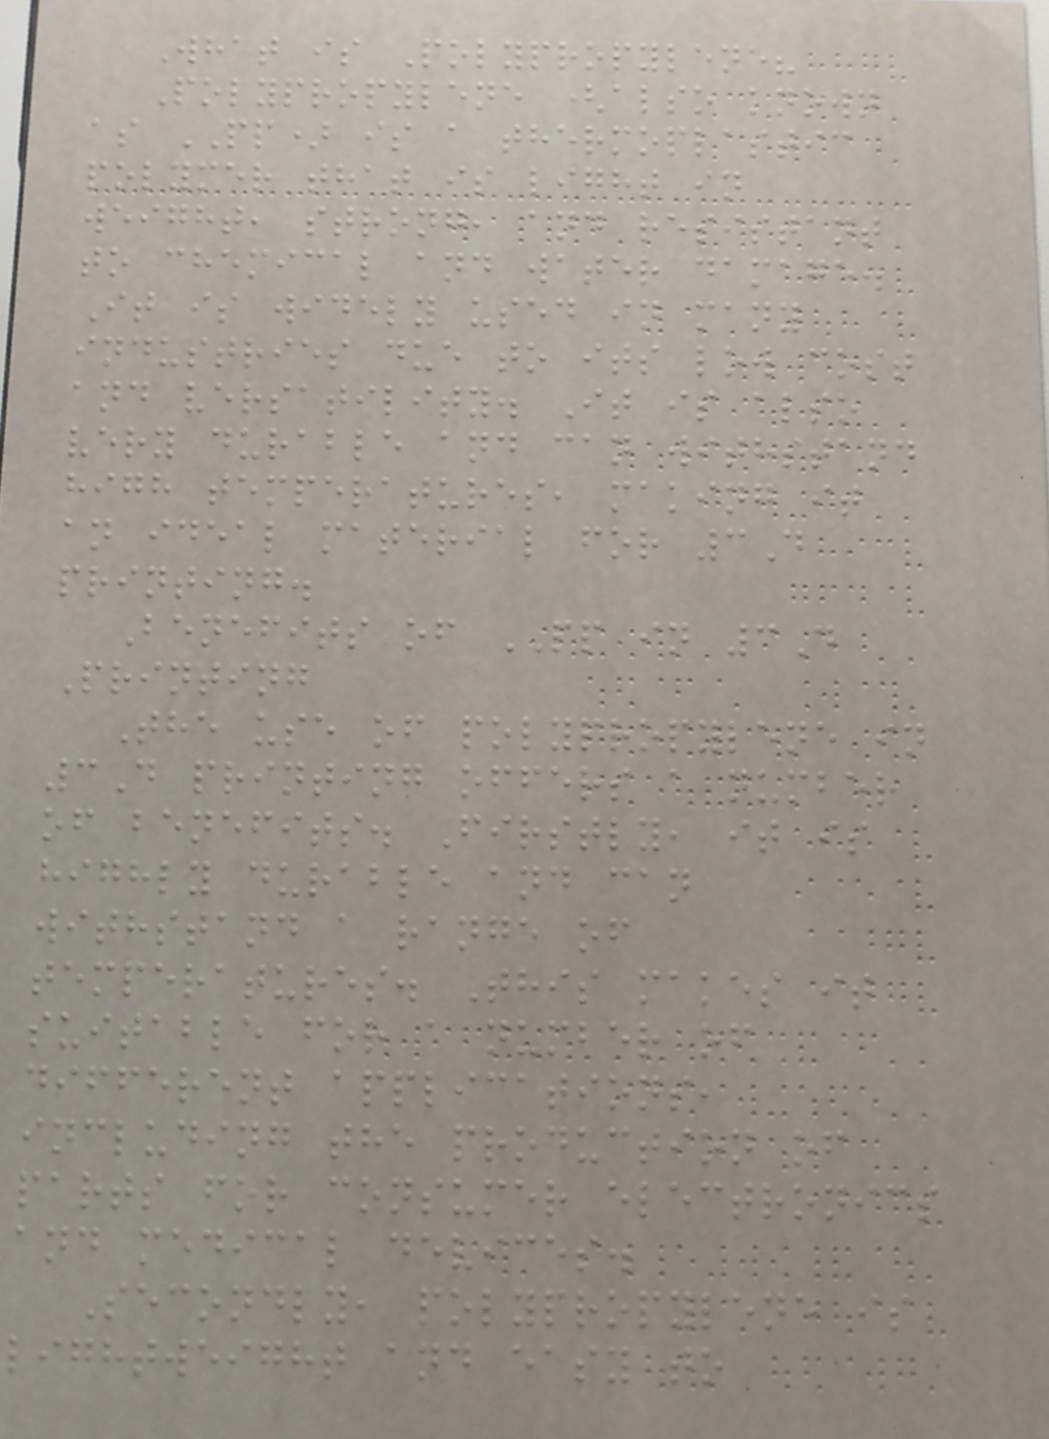What is Polypropylene?
Polypropylene (also known
as PP) is a thermoplastic
polymer that is light in
weight, strong, and resistant
to chemical and water damage.
It is widely used in many
industries due to its low cost
and versatility. It is also
very durable and can withstand
high temperatures, making it
an ideal material for 3D
printing.
Benefits of PP in 3D
Printing
The use of polypropylene in
3D printing offers a number
of benefits. Firstly, it is
highly durable and can
withstand a range of
temperatures. This makes it
suitable for a number of
different applications,
including the production of
parts for consumer electronics
and medical devices.
Secondly, polypropylene is
lightweight and easy to
